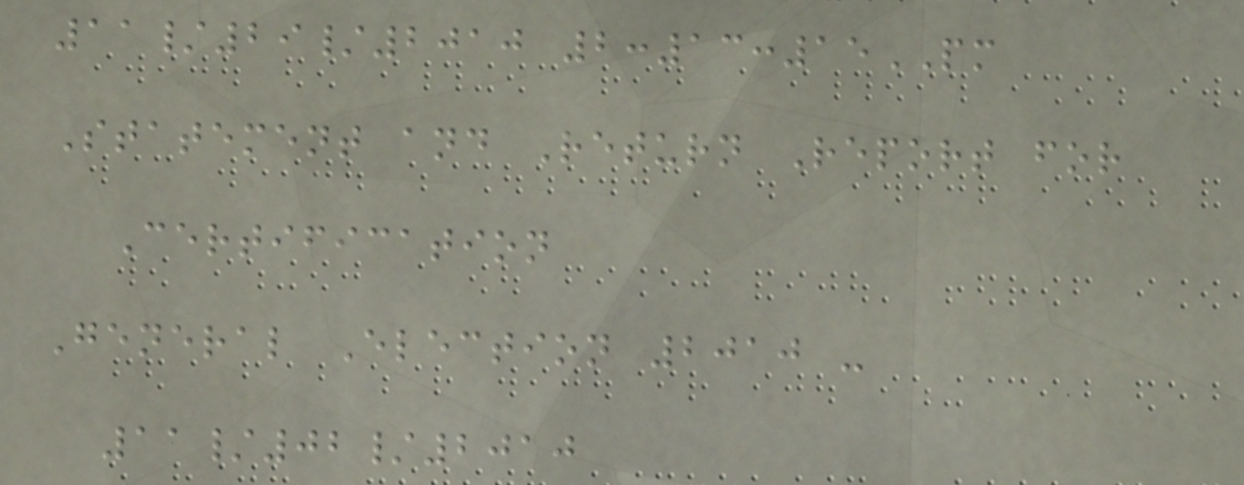11/29/2010 2:13:15PM
Statement and Return Report for
Certification
General Election 2010 -
11/02/2010
